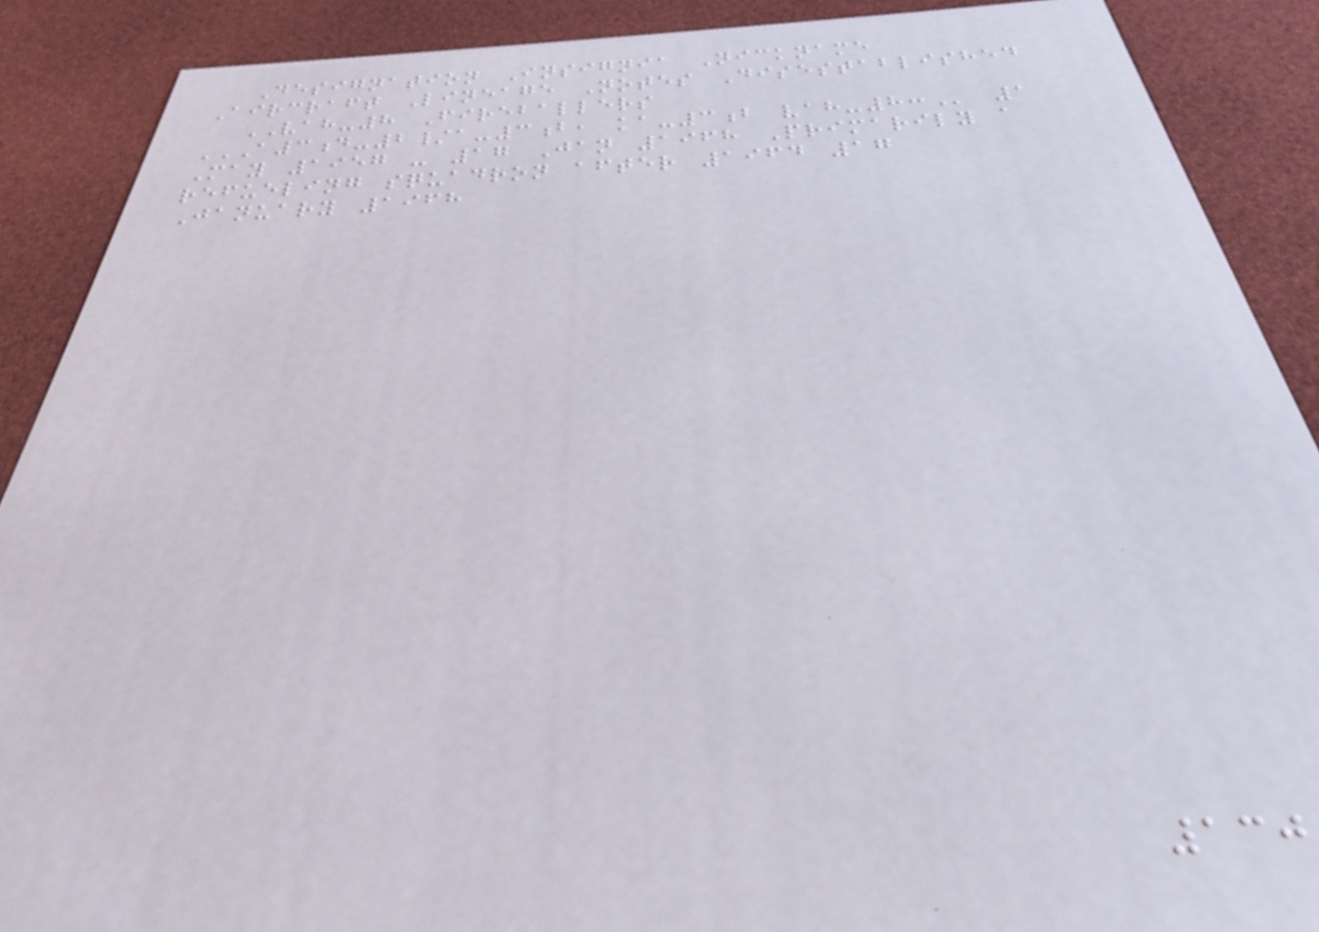Designation Insignia Nickname
Aircraft Lineage Notes Disestablished
VAH-8 Fireballers
A3D-2/A-3B, KA-3B VAH-8: 1
May 1957 - 17 Jan 1968 Primarily a
refueling squadron after 1964 17
January 1968
130
